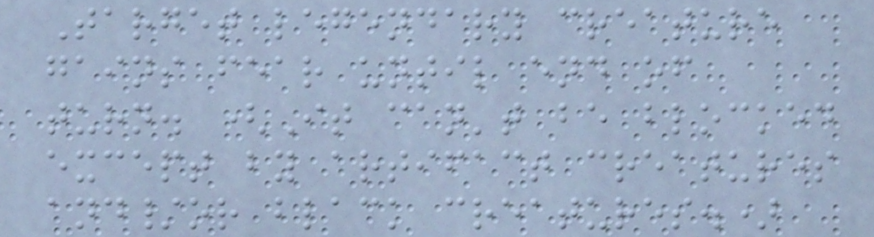Target legendary creature
gains fear until end of
turn. (It can't be blocked
except by artifact creatures
and/or black creatures.)
